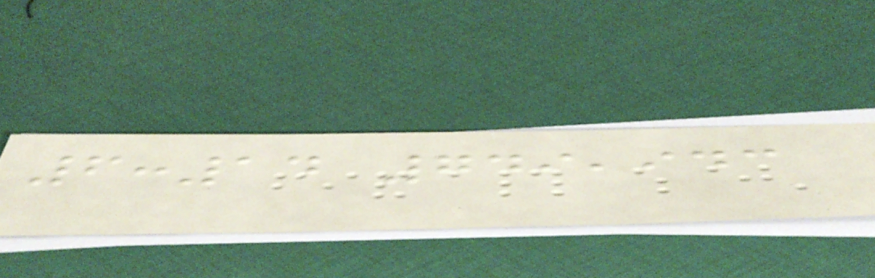6:14 749,943
